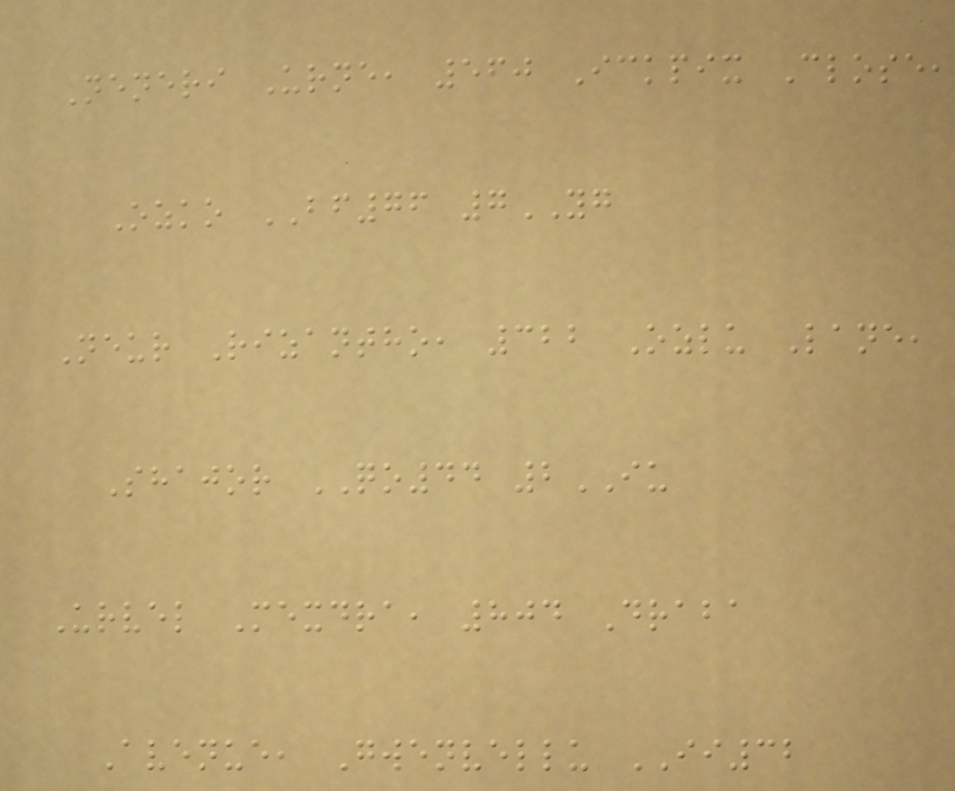Neneri Urne, 560 Ickpix Close,
Ozko BF76 7YG
Neur Rizantho, 322 Ozlu Lane,
Shajor QO44 2IU
Urvel Mexdra, 804 Draba
Avenue, Gwenvellu II32
